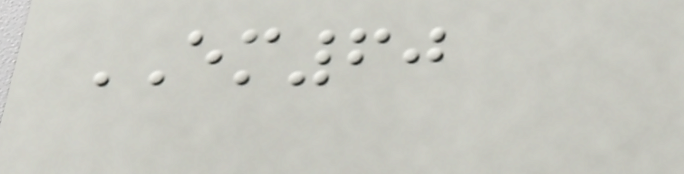EM60
